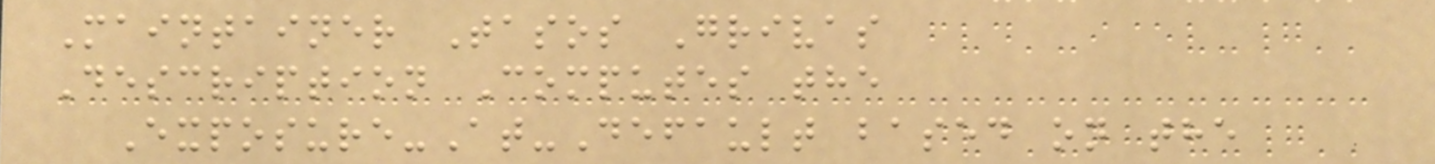Maintainer Tasos Grivas
Description Computes the
Exposure-At-Default based on the
